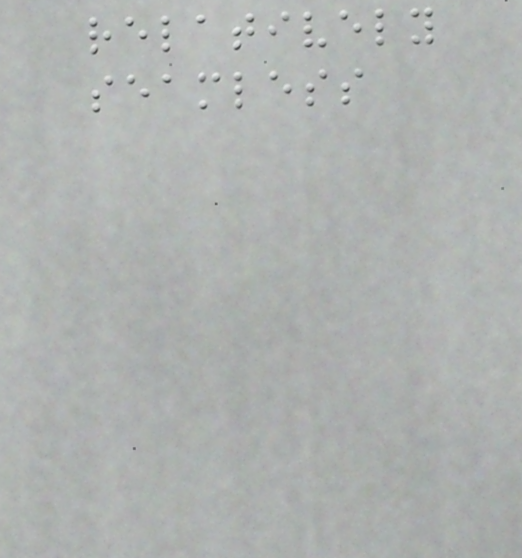relatively
seamless
